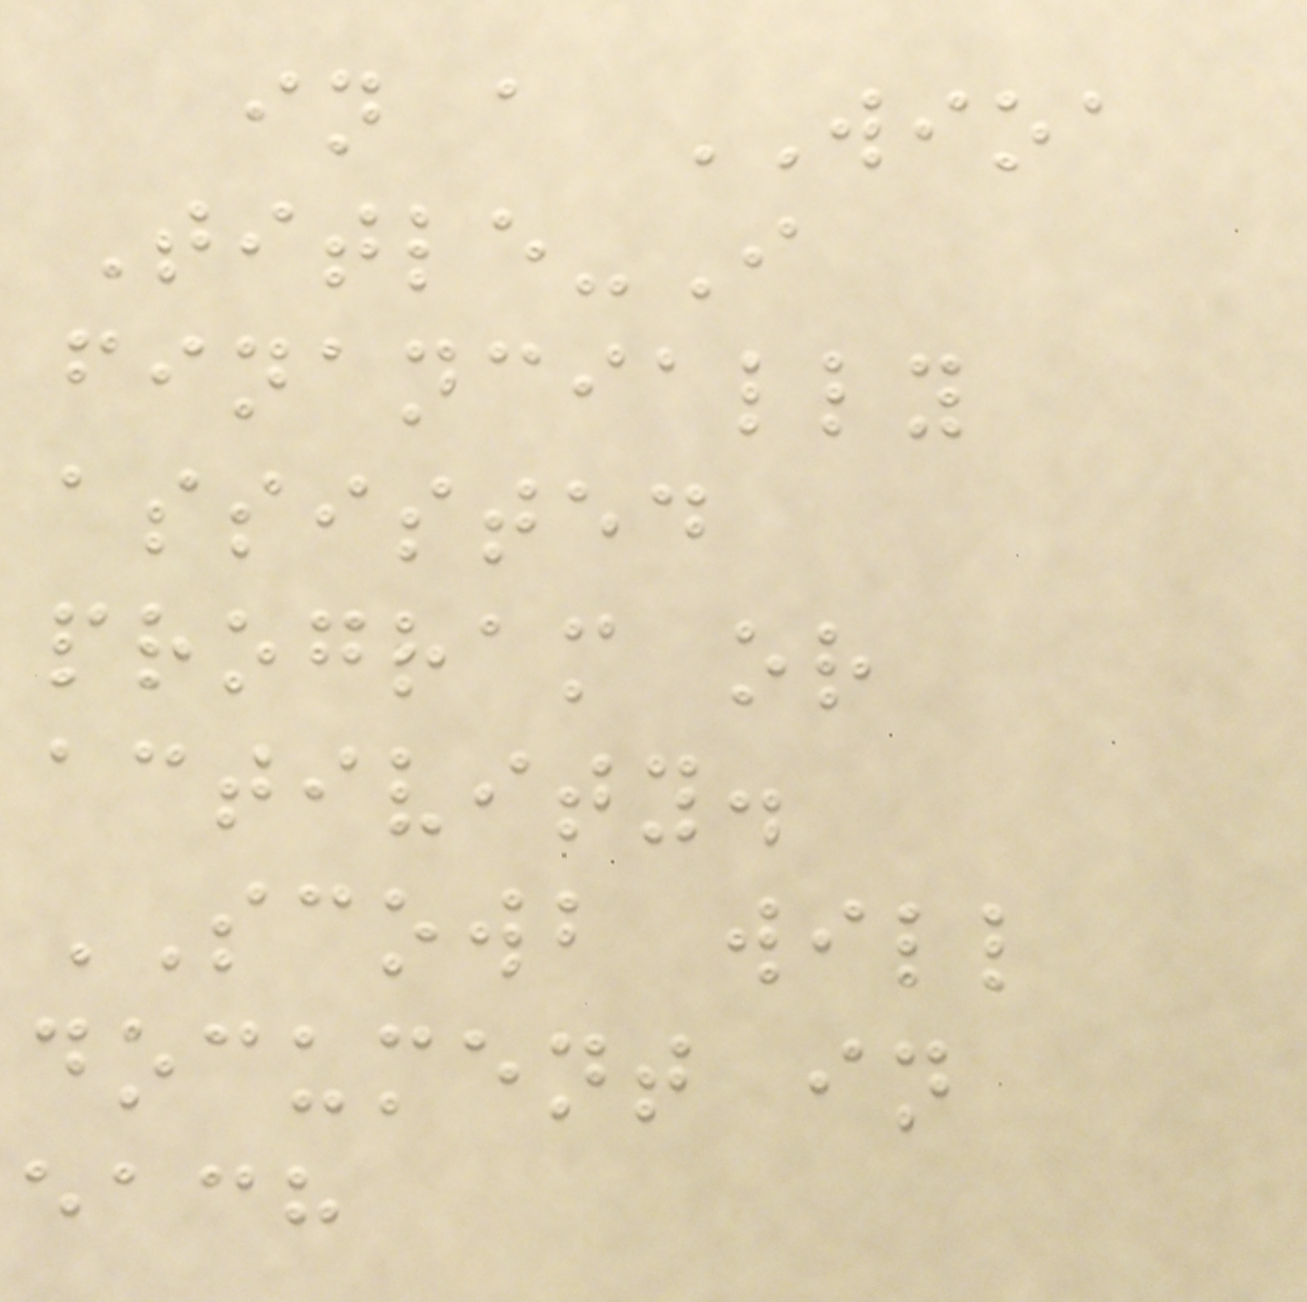in a WIOA
Title-I
financially
assisted
program or
activity.
SCOWB will
document in
each
